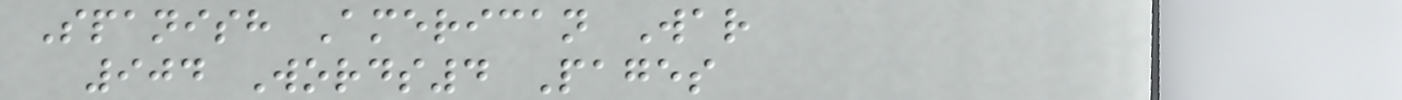Spanish American War
904 Words4 Pages
